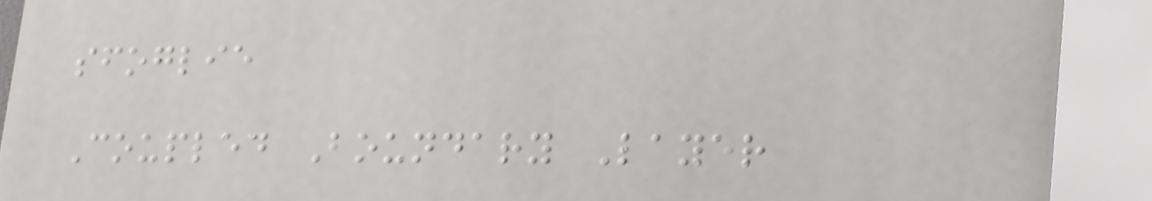sfoglie
Coupled Boundary Layer
